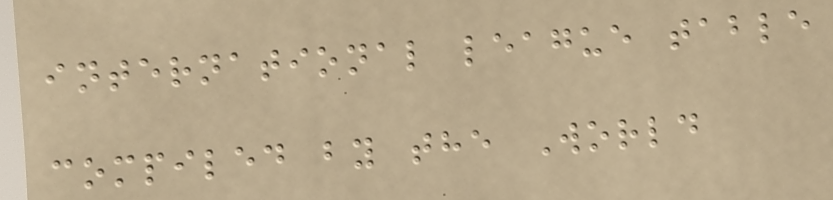international league table
compiled by the World
